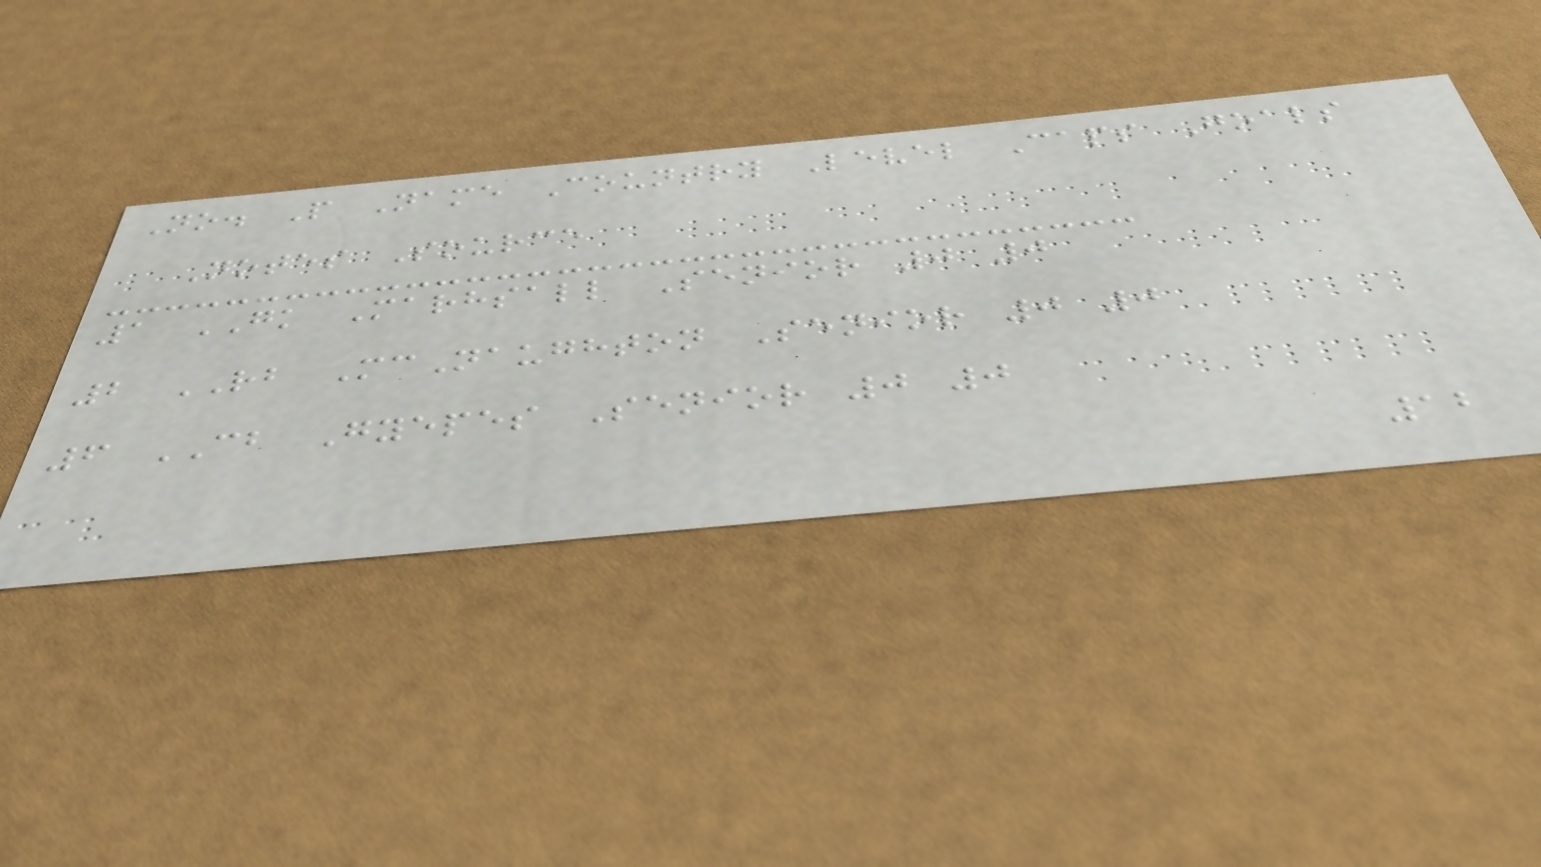No. P Name Country Level Caps Goals
Notes Source
1 GK Marhsall Senior 0 0
2 RB McNaughton Senior 0 0
6 CB Gyepes Senior 0 0
12
